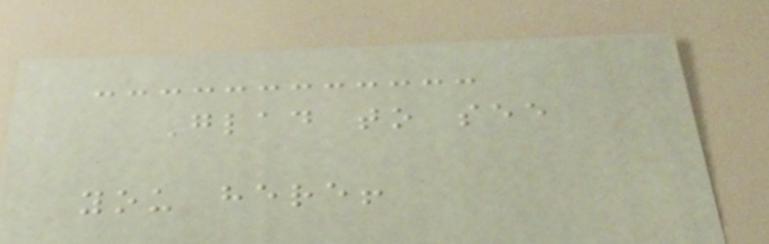Glad to see
you here!
